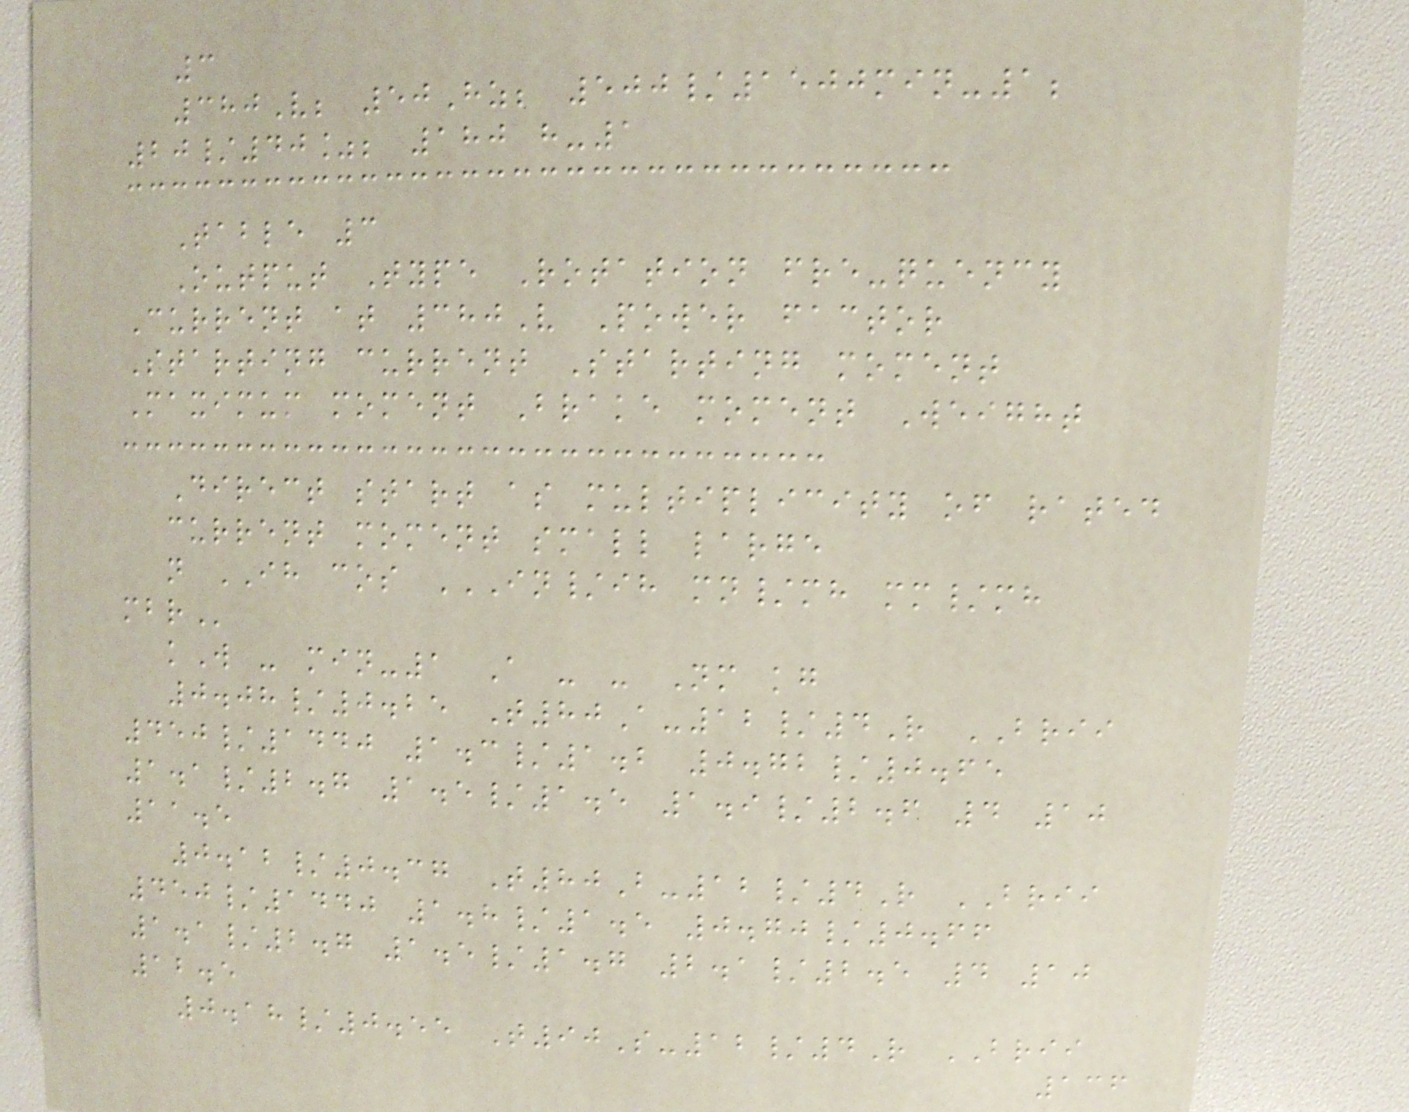3
380V; 50Hz; 500/1500min-1;
20/40%; 180 h-1
Table 3
Output Type Rotation fre-quency
Current at 380V Power factor
Starting current Starting moment
Maximum moment Brake moment Weight
Direct start as multiplicity of rated
current moment small large
n IH cos IN/IH MN/MH MM/MH
MBR
kW - min-1 A - - Nm kg
0.08/0.25 T80A-12/4R BRII
450/1440 1.3/1.2 0.72/0.65
1.1/2.7 1.5/1.5 1.9/2.6 4 10
11.5
0.12/0.37 T80B-12/4R BRII
450/1440 1.8/1.5 0.70/0.66
1.1/2.7 1.5/1.7 2.1/2.5 4 10
12.5
0.18/0.55 T90S-12/4R BRII
136
